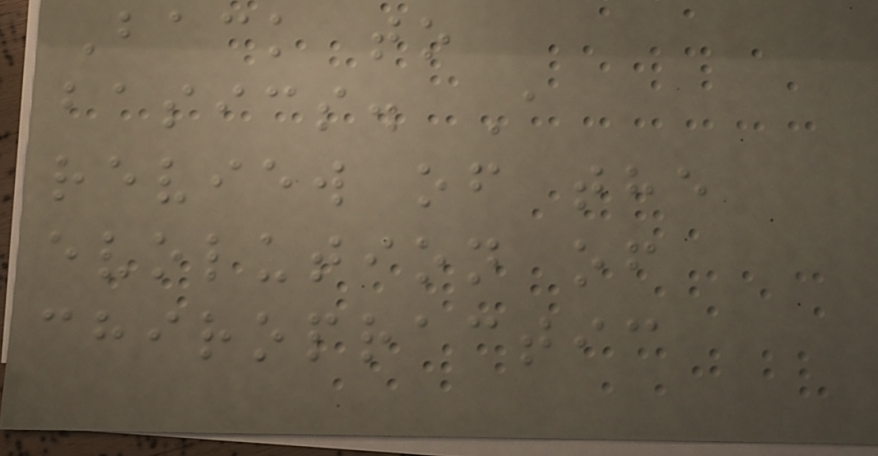Back to
basics. A
review of the
evolution of
chiropractic
